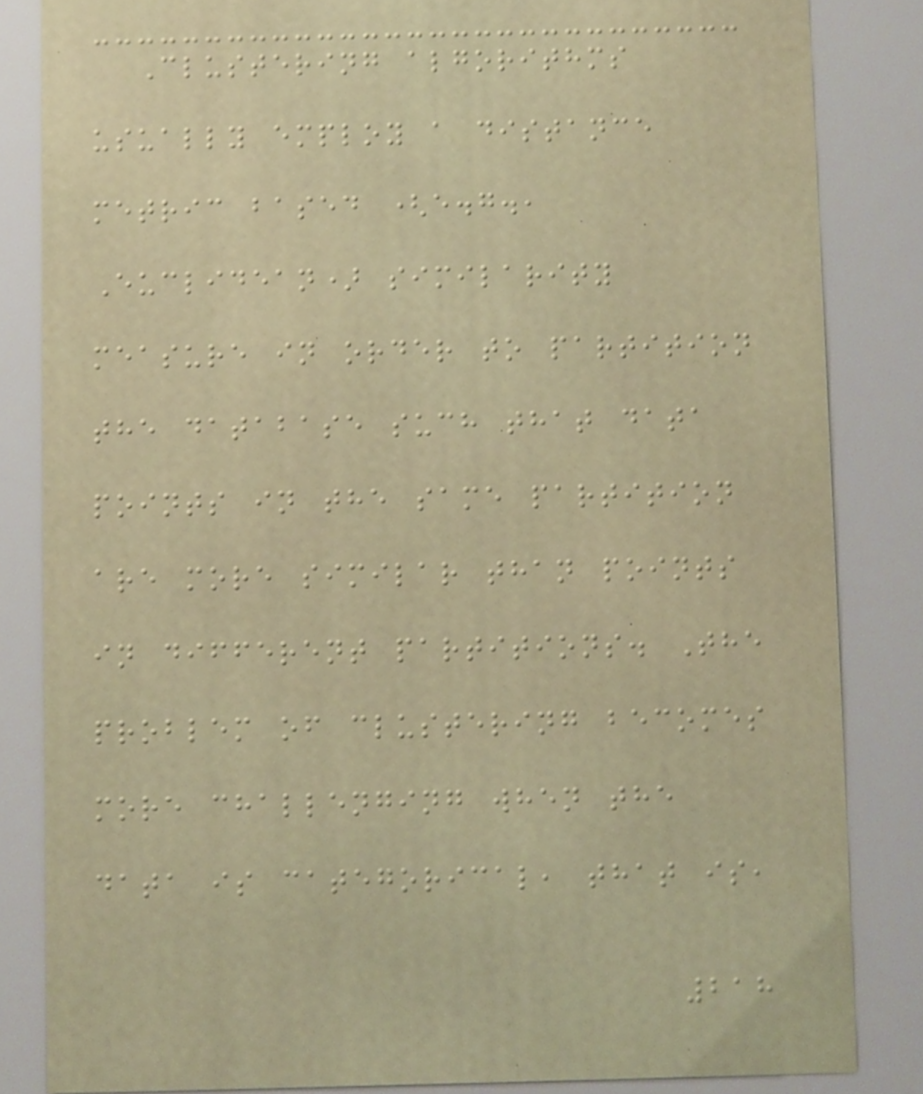Clustering algorithms
usually employ a distance
metric based (e.g.,
Euclidean) similarity
measure in order to partition
the database such that data
points in the same partition
are more similar than points
in different partitions. The
problem of clustering becomes
more challenging when the
data is categorical, that is,
218
